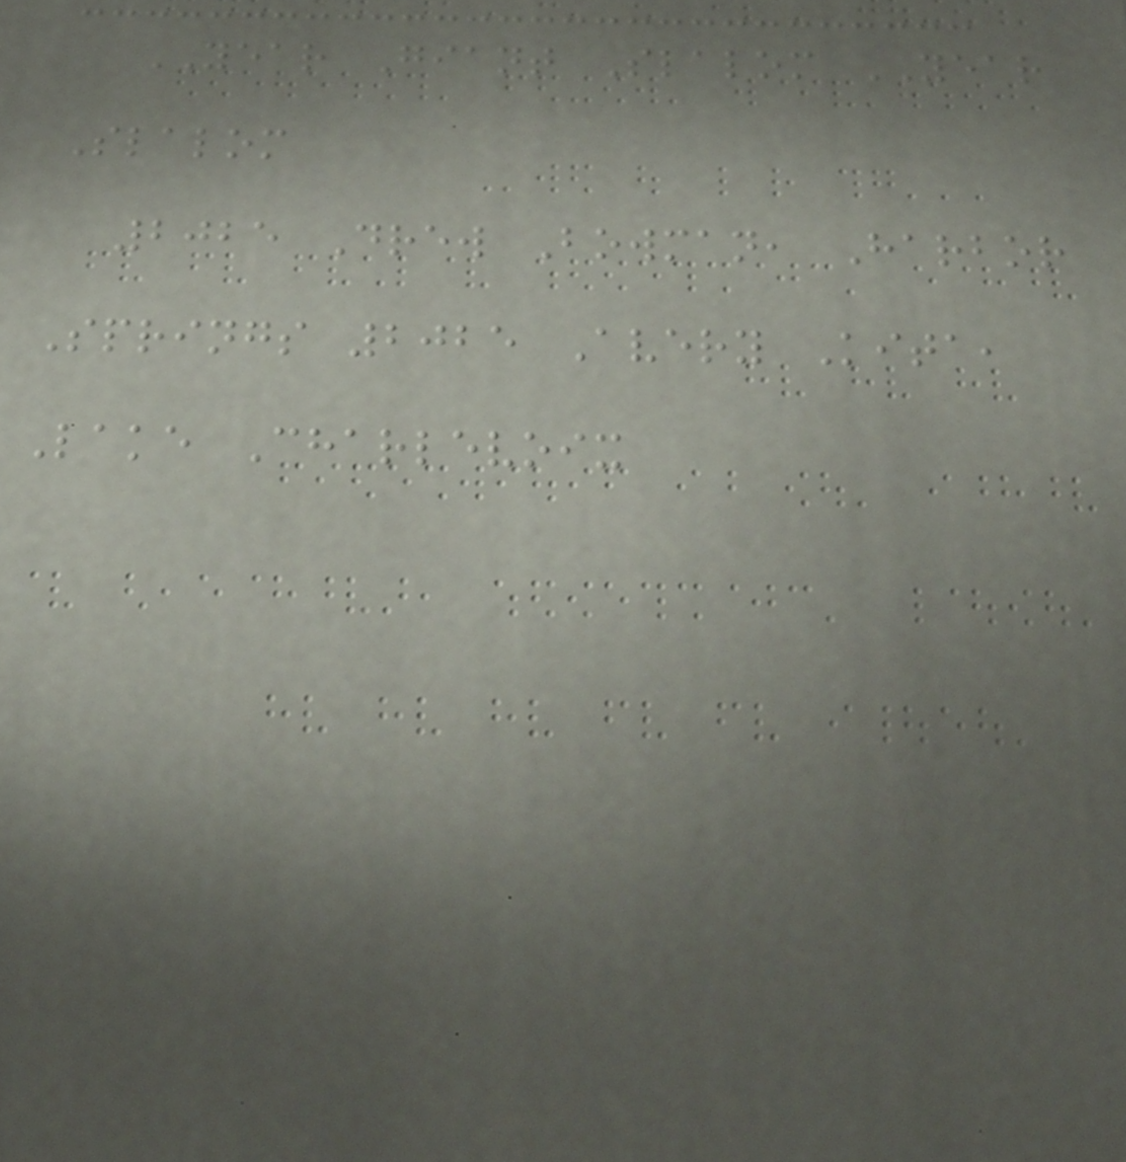YEAR Giant Slalom YEAR
Slalom
2025 Drew Bowman, Harbor
Springs 2025 Avery Kita,
Lake Charlevoix
